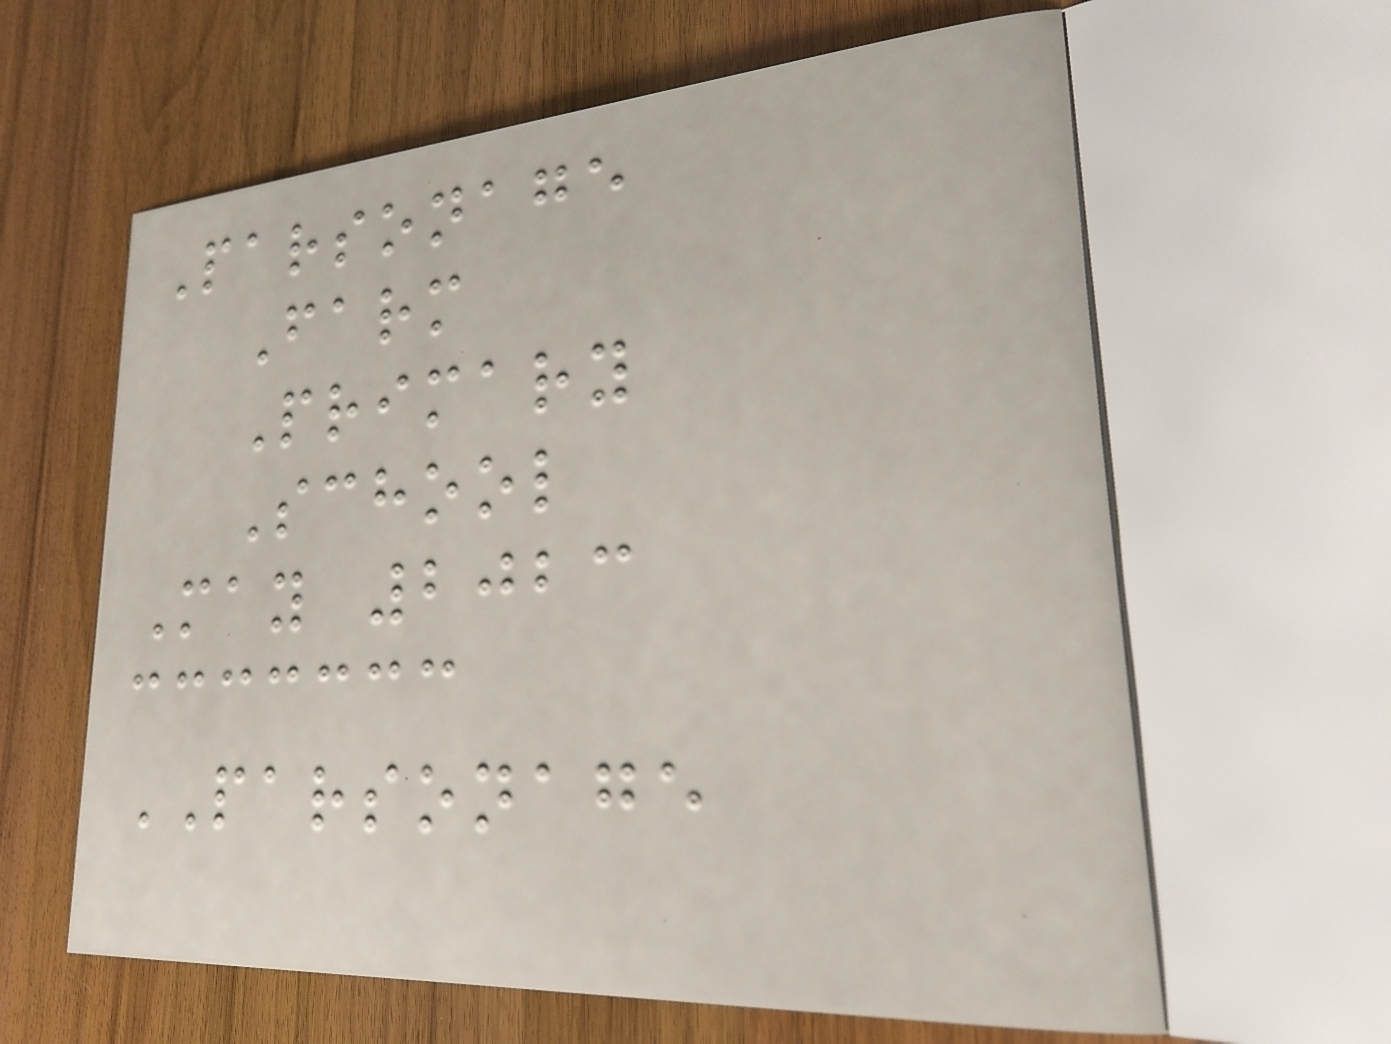Parsonage
Farm
Primary
School
May 2023
PARSONAGE
